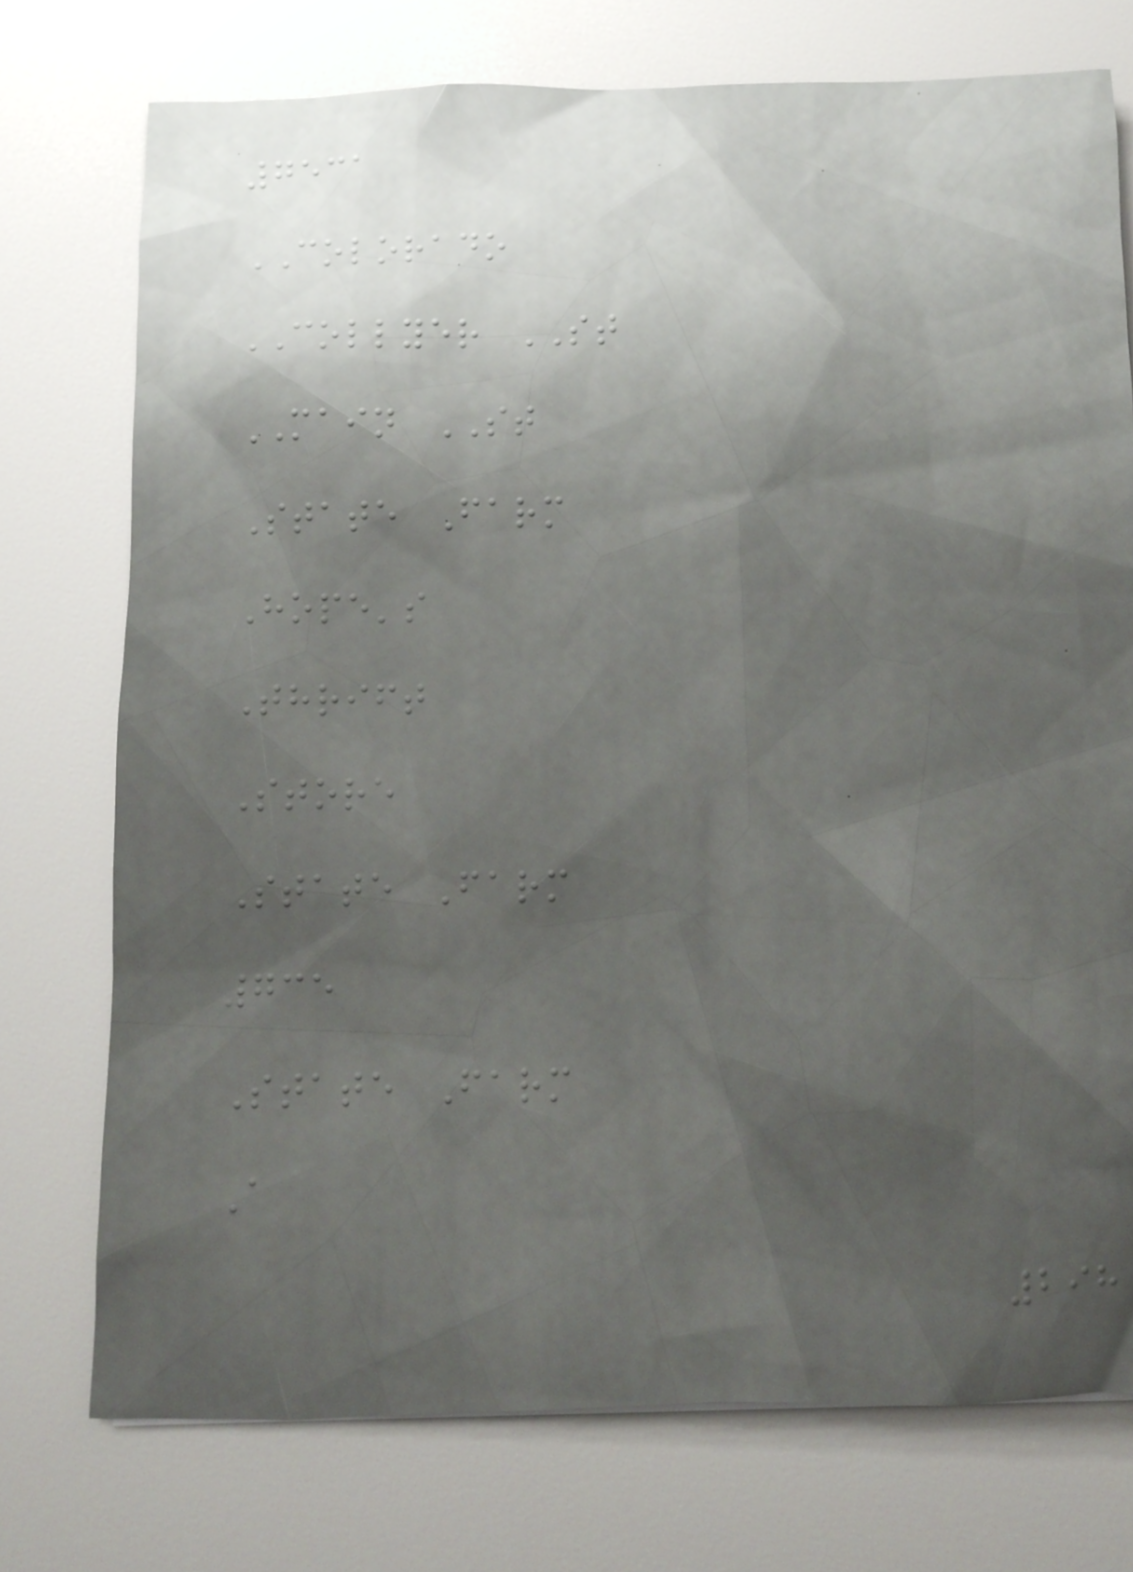7531
COLORADO
COLLYER ST
MAIN ST
State Farm
Hope's
Thrift
Store
State Farm
735
State Farm
A
298
